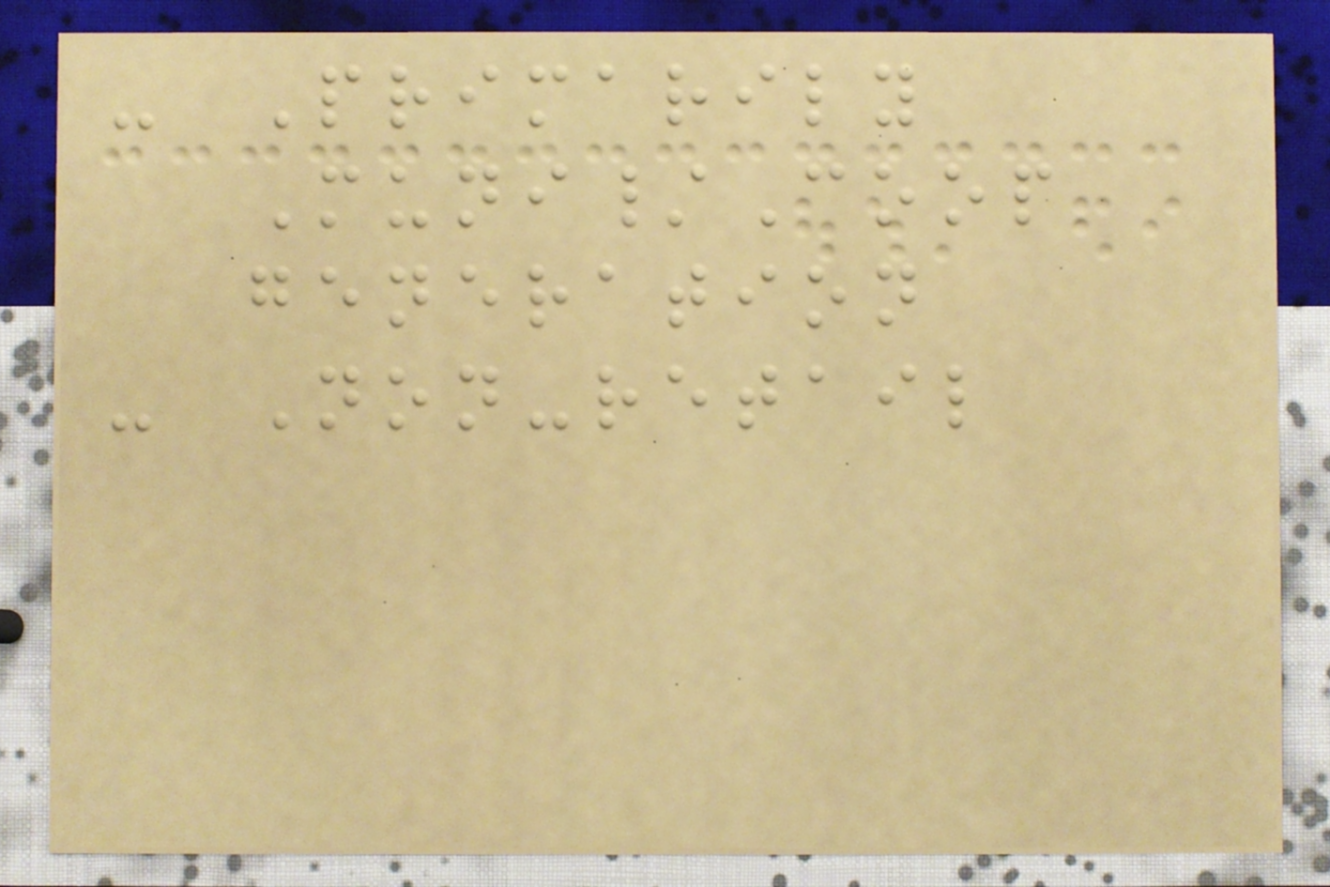- Primarily
Muni/Coop
generation
- Non-retail
